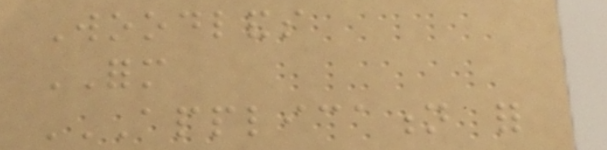Woodlands
FORM
APPLICATION FOR
